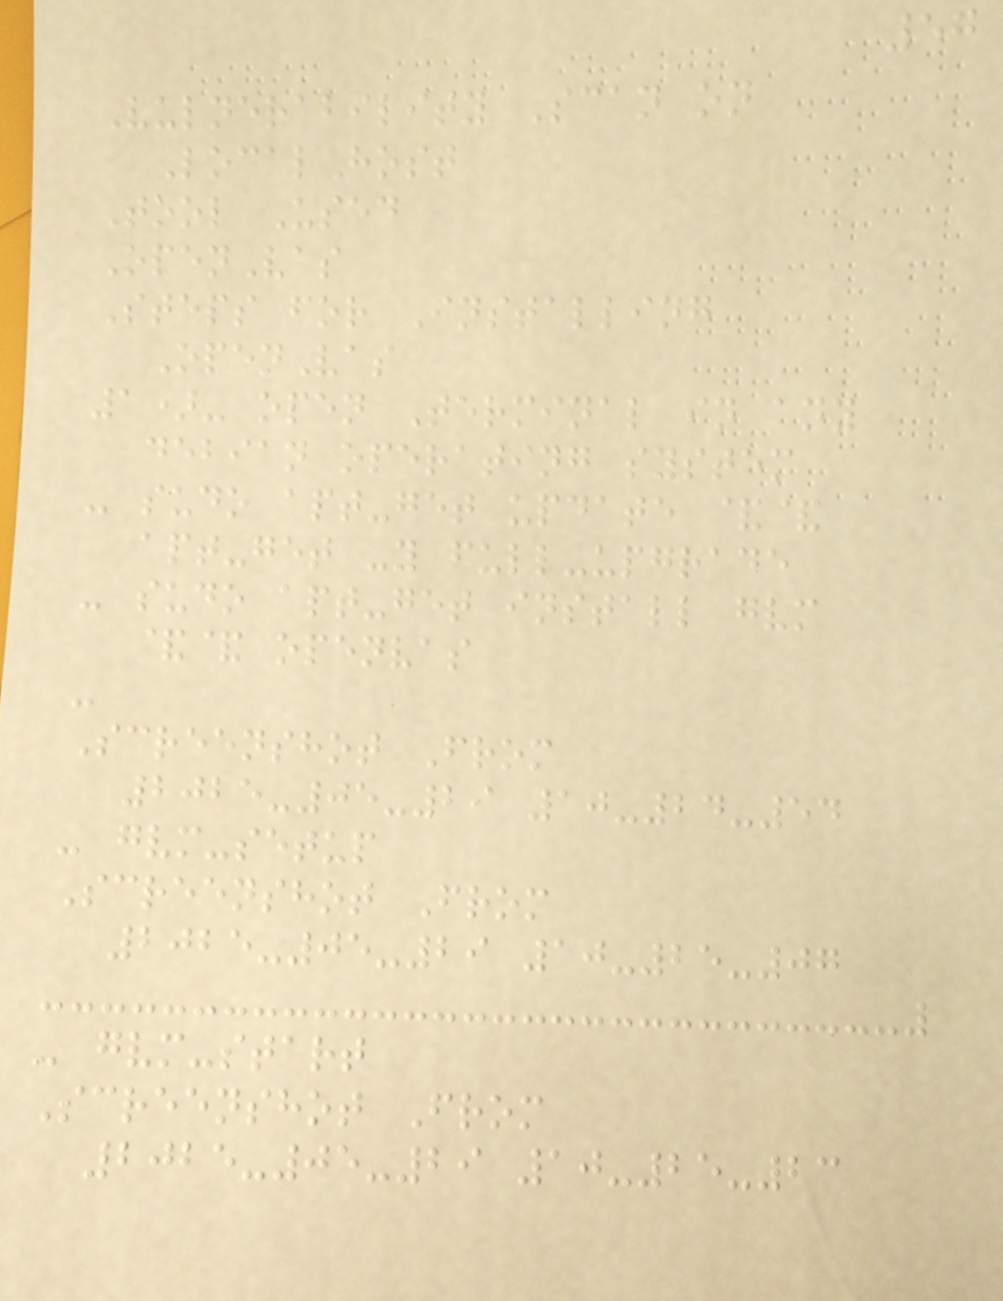57
Vulnerability Scan on
LocalHost
Tool Used
OpenVas
Steps for Installing
OpenVas
1)- open Terminal in any
debian operating system
- sudo apt-get update &&
apt-get -y full-upgrade
- sudo apt-get install gvm
&& openvas
-
Screenshot From
2025-05-29 10-24-54
- gvm-setup
Screenshot From
2025-05-29 10-25-07
- gvm-start
Screenshot From
2025-05-29 10-25-23
